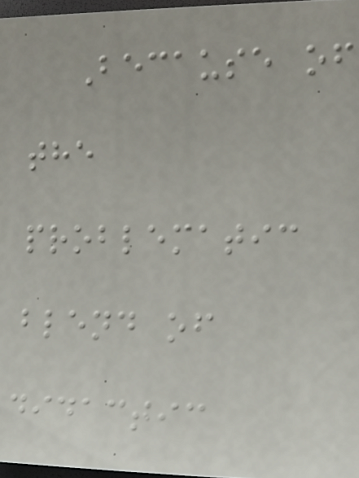Because of
the
problematic
blend of
didactic
